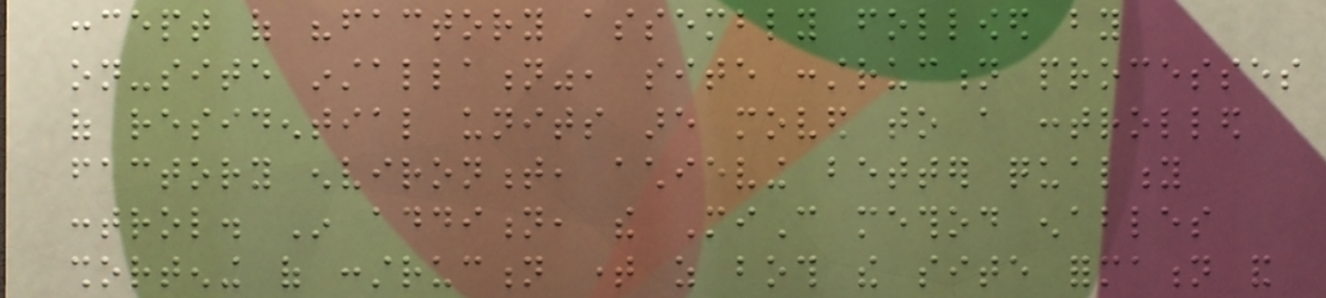concept of "factory assembly followed by
on-site installation", site construction processes
of residential units are moved to a controlled
factory environment, achieving better quality
control. In addition, the MiC method enables
shortening of construction time as both the site formation and
